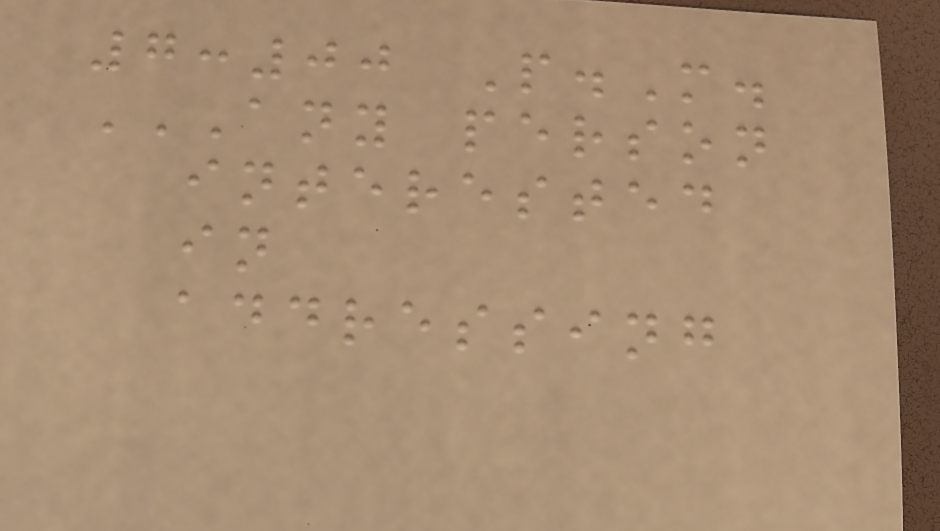7:00 P.M.
ANY PERSON
INTERESTED
IN
ADDRESSING
